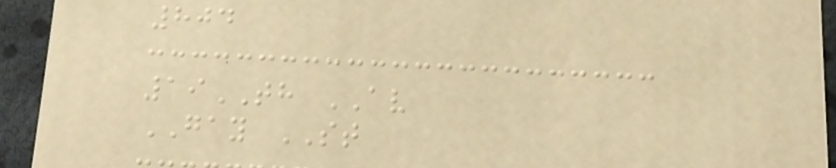804
19TH AV
GAY ST
